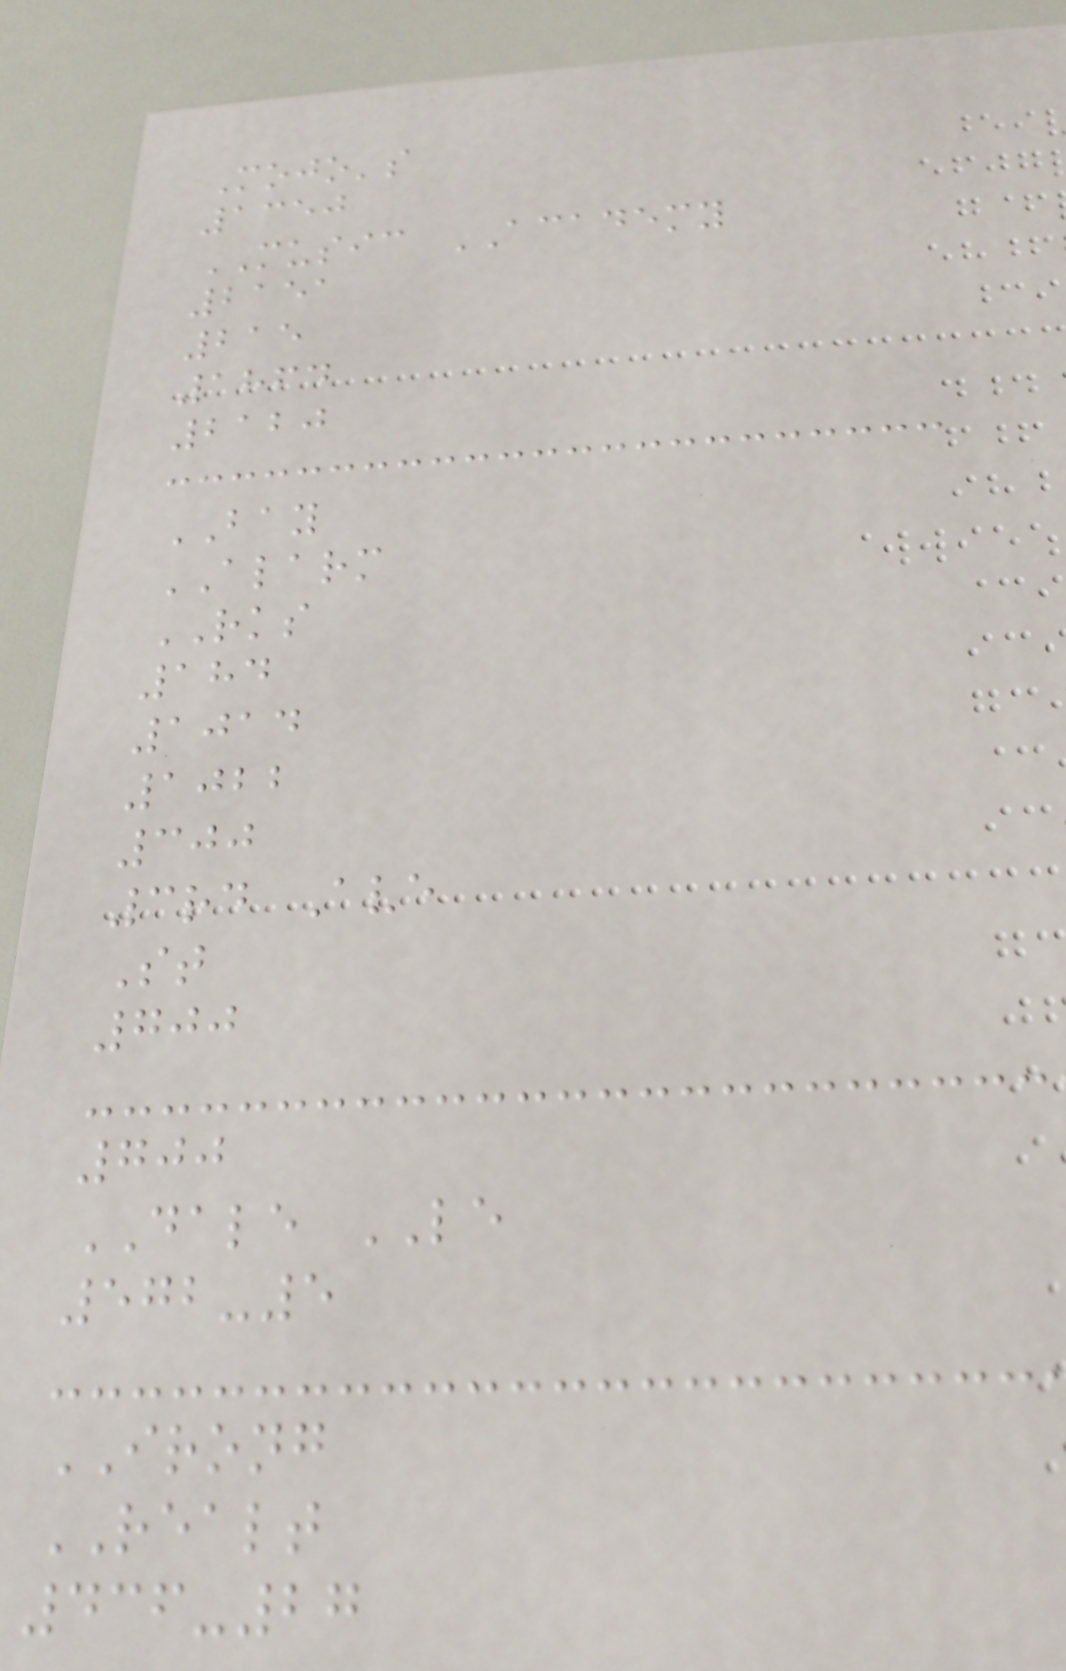Mojo's
1350
MUSIC ACADEMY
2151
215
1864
2120
BAY
ALARM
RKS
184
1014
1022
300
3rd Ave
St
700
700
DALE LE
572-5
IRONG
REALT
436-27
